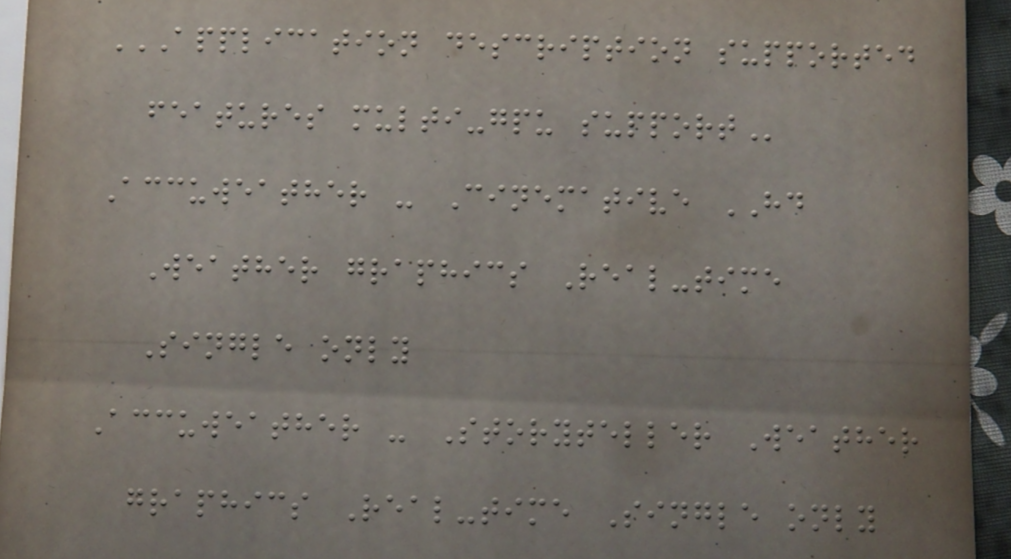APPLICATION DESCRIPTION SUPPORTED
FEATURES MULTI-GPU SUPPORT
Accuweather - Cinemative HD
Weather graphics Real-time
Single only
Accuweather - Storyteller Weather
graphics Real-time Single only
